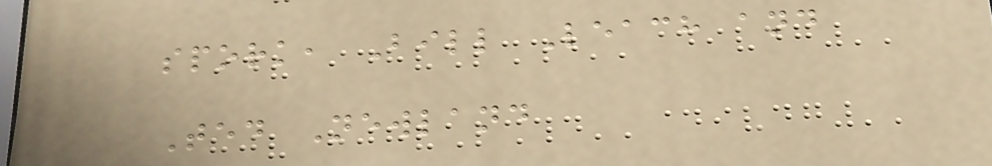spork, Bill Leach and
Ted Newland
